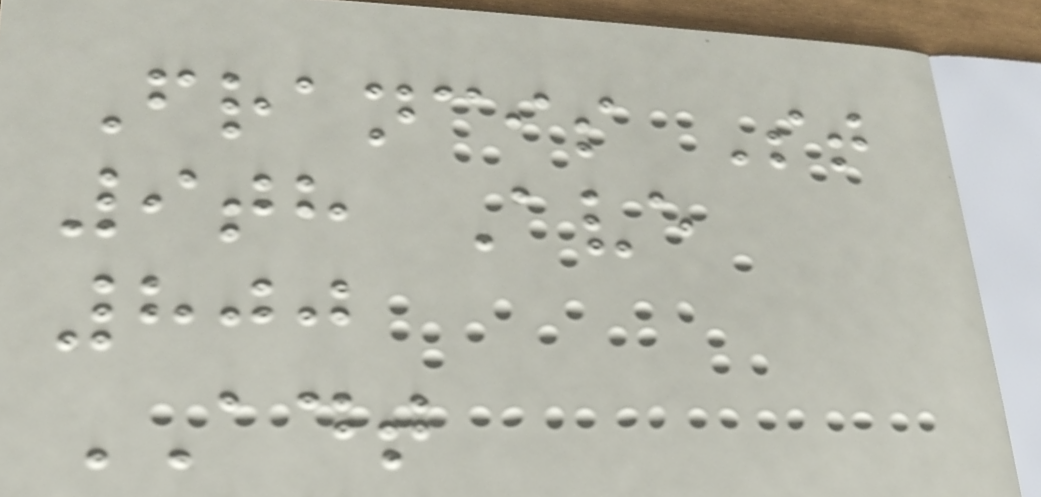Francis St
9th Ave
800
ADT
